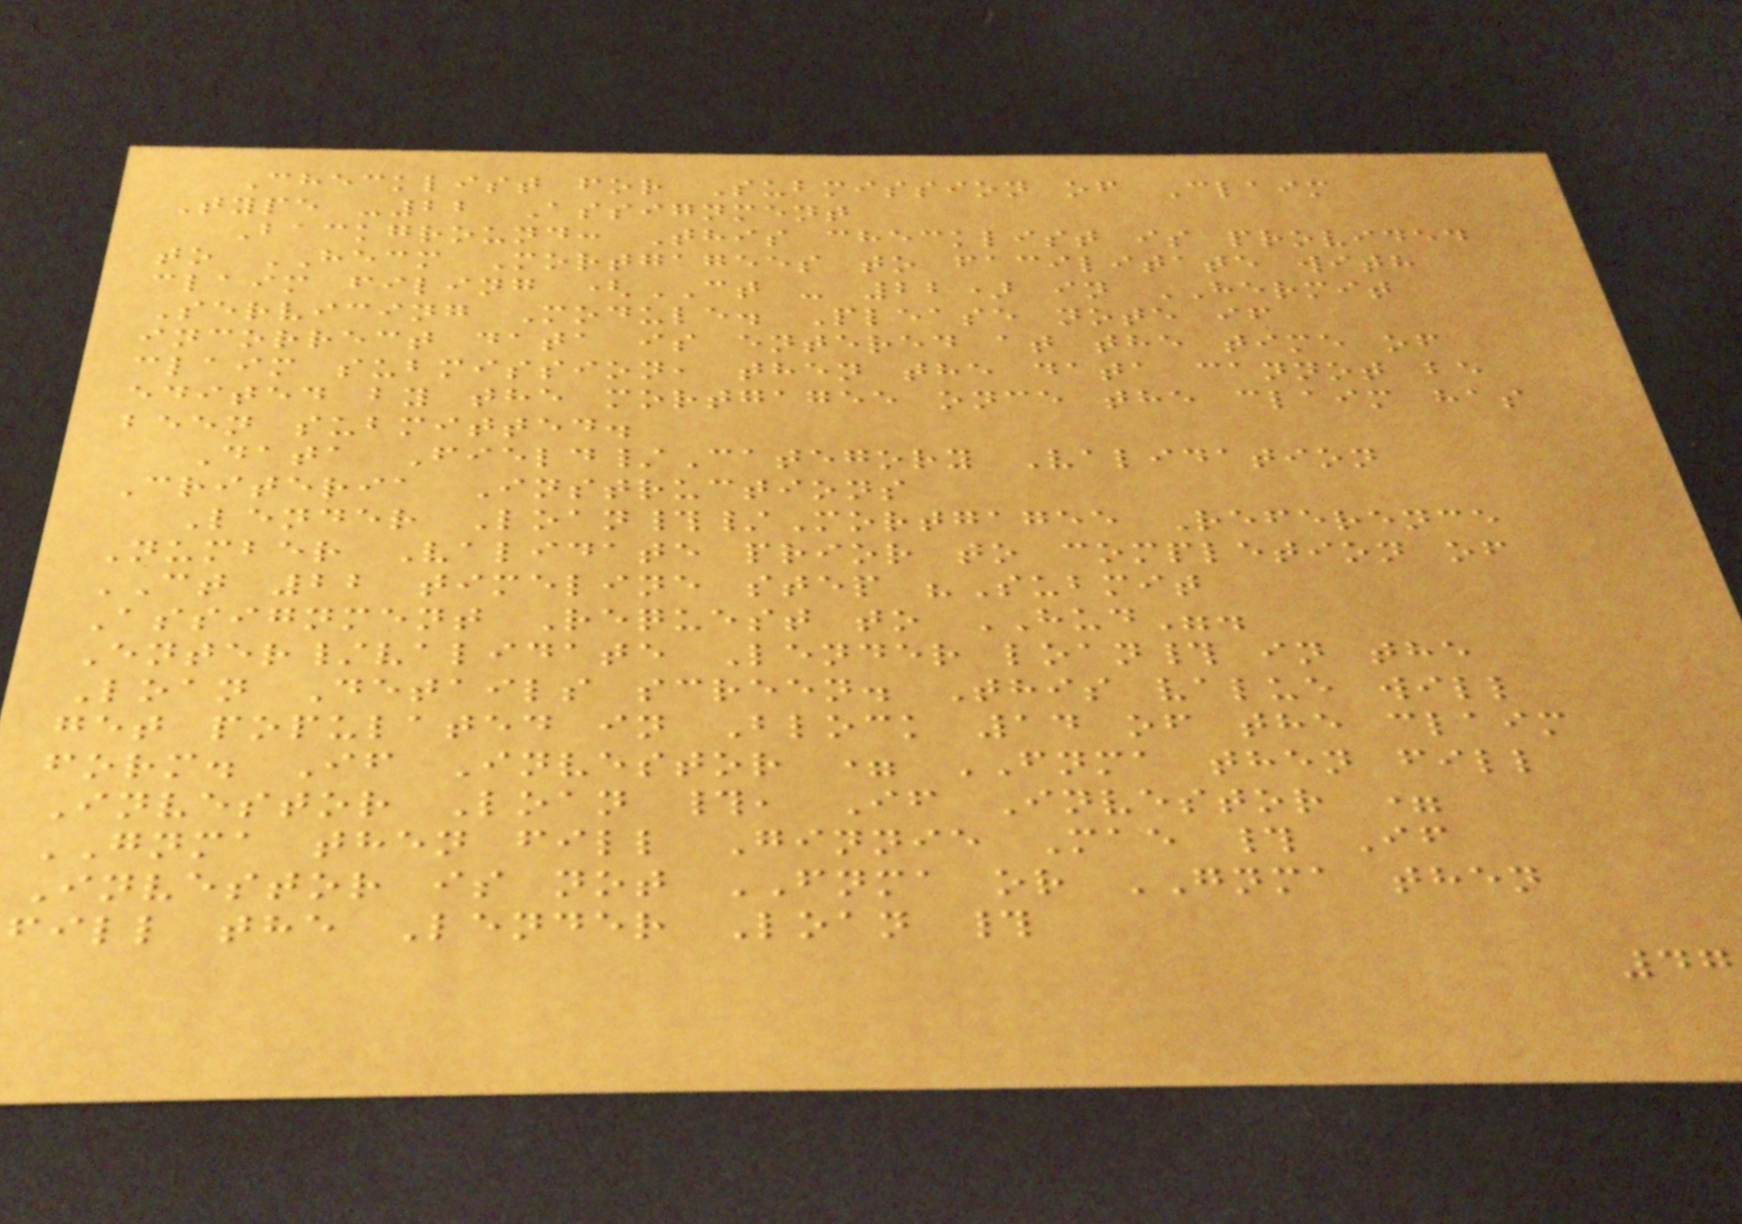Checklist for Submission of Claim
Type -22 Assignment
Background: This checklist is provided
to HECM Mortgagees to facilitate with
claim filing (CT - 22) in HERMIT
Servicing Module. Please note if
incorrect data is entered at the time of
claim submission, then the data cannot be
edited by the mortgagee once the claim has
been submitted.
Data Field/Category Validation
Criteria Instructions
Lender Loan#/Mortgagee Reference
Number Validate prior to completion of
CT 22 timeline step "Submit
Assignment Request to HUD".
Enter/validate Lender loan# in the
Loan Details screen. This value will
get populated in Block 14 of the claim
form. If Investor = FNMA then fill
Investor Loan #, If Investor =
GNMA then fill Ginnie Mae # If
Investor is not FNMA or GNMA then
fill the Lender Loan #
47
